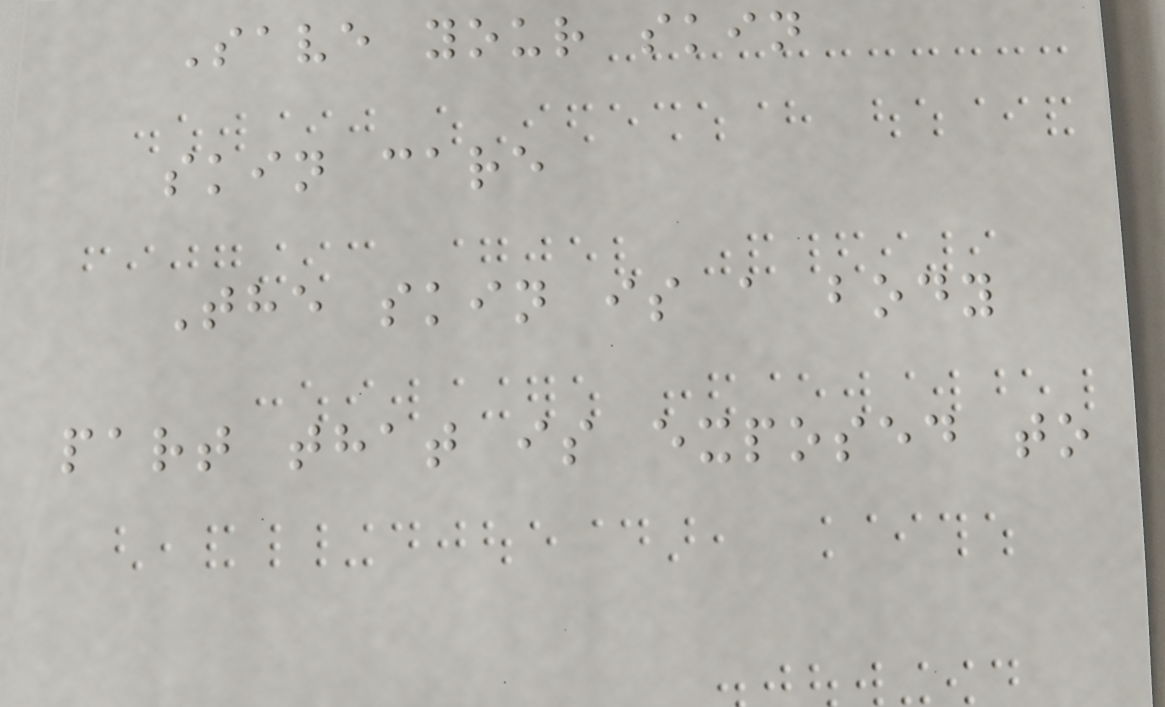Save your skin
skin care
The skin is a body
part that is exposed to
